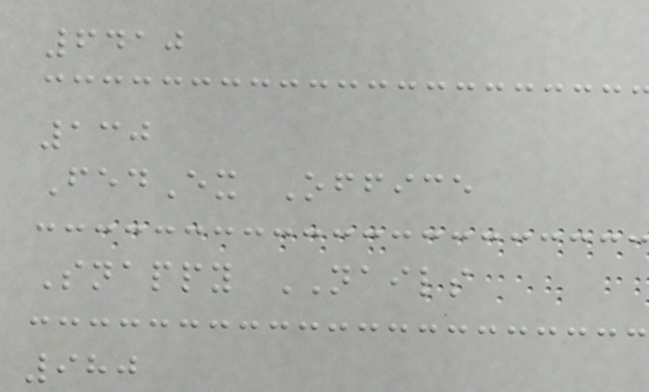6410
130
FedEx Office
Snappy NAILS
980
